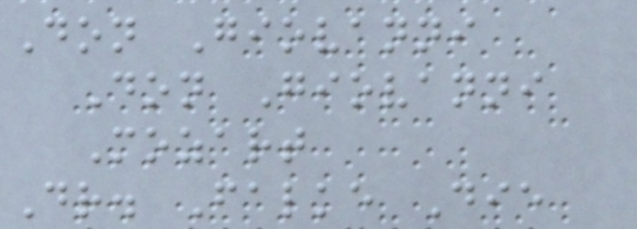Don Giovanni
Don Giovanni
Mozart
Dr. Falke Die
